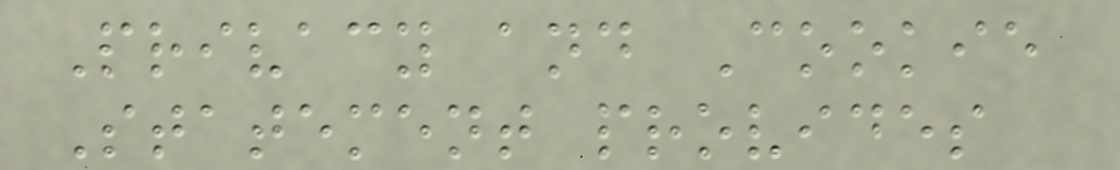Privacy and Cookie
Statement provides
